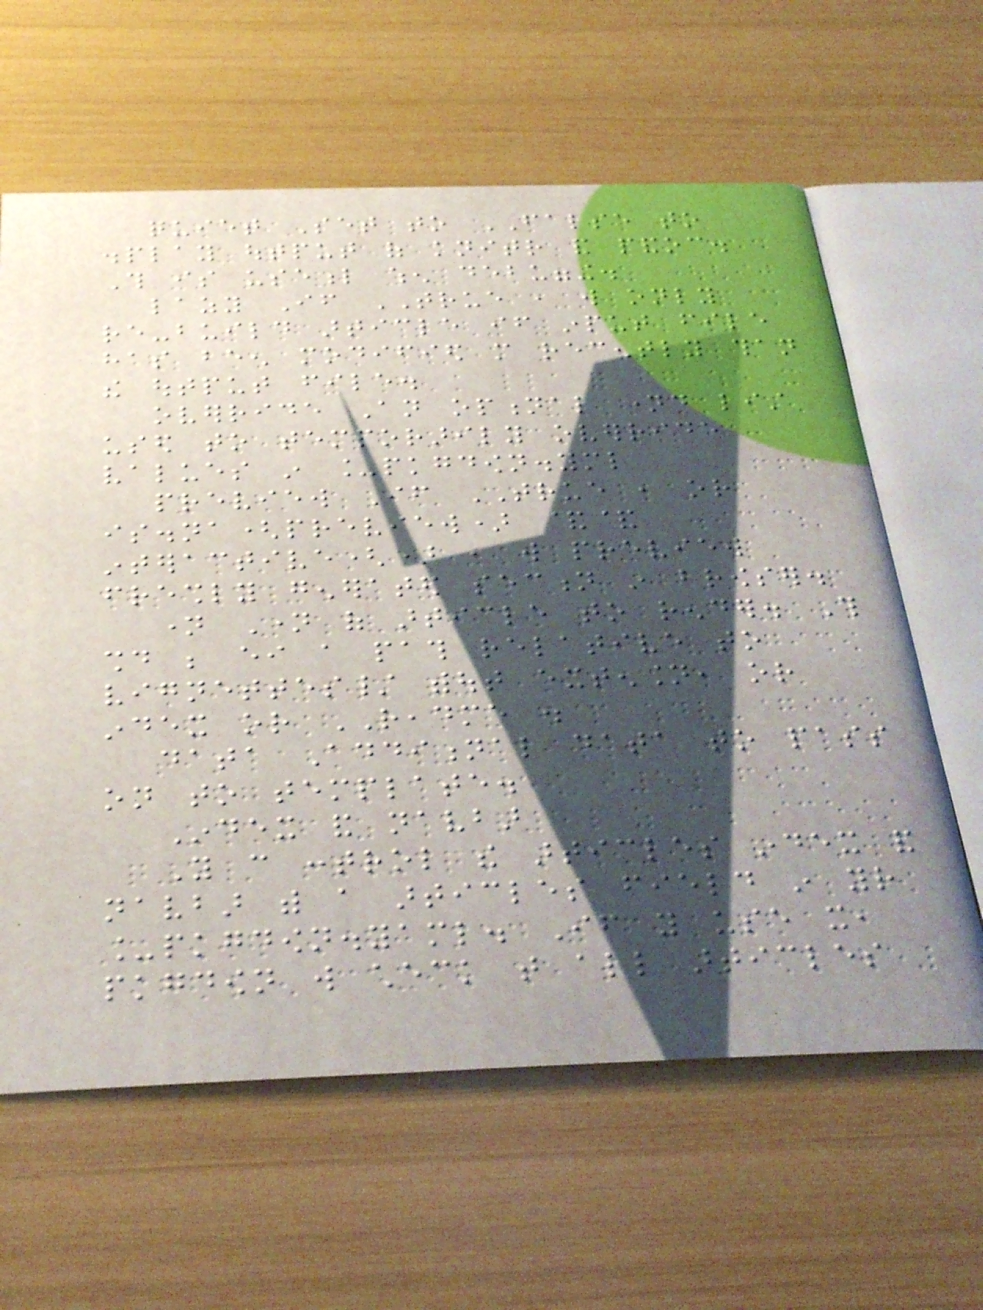quiet Set to FALSE to
display output of knitr and pandoc.
This is useful when debugging.
lazy If TRUE , will only
re-build article if input file
has been modified more recently than
the output file.
override An optional named list
used to temporarily override
values in _pkgdown.yml
preview If TRUE , or
is.na(preview) &&
interactive() , will preview
freshly generated section in browser.
name Name of article to render. This
should be either a path relative to
vignettes/ without extension, or
index or README .
data Additional data to pass
on to template.
Index and navbar
You can control the articles index and
navbar with a articles field in your
_pkgdown.yaml. If you use it,
pkgdown will check that all articles
